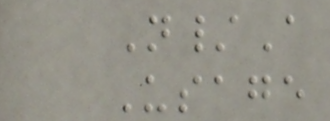N/A
Usage
